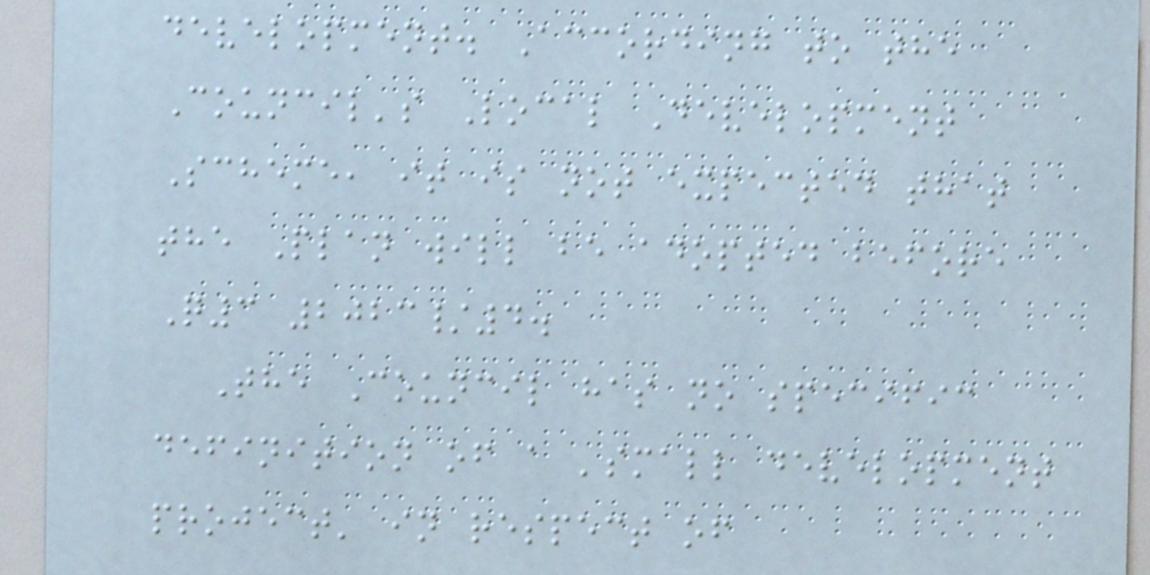development. According to the
Council's Local Development
Scheme, it is not expected that
the Plan will be adopted before
Q3 2023/4.
The Council has no specific
definition of a 'small development
project' in respect of
